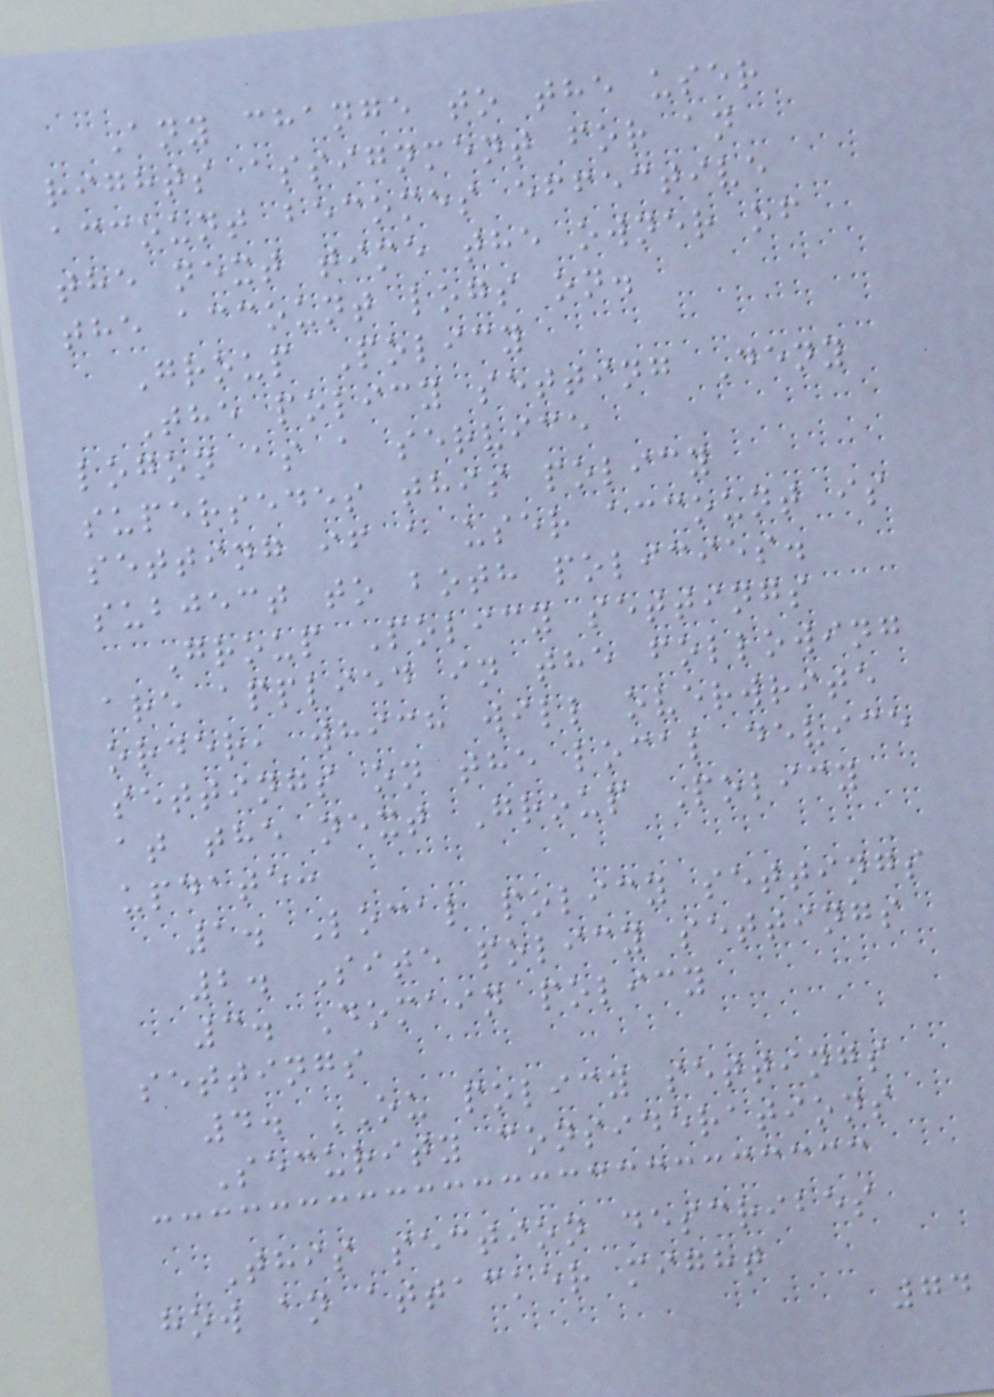Any change to the user
rights assignment for an
account becomes effective
the next time the owner of
the account logs on.
Group Policy
The policy setting Deny
logon as a service
supersedes this policy
setting if a user account is
subject to both policies.
Group Policy settings
are applied in the following
order, which will overwrite
settings on the local device
at the next Group Policy
update:
1. Local policy settings
2. Site policy settings
3. Domain policy
settings
4. OU policy settings
Security considerations
This section describes
how an attacker might
74
